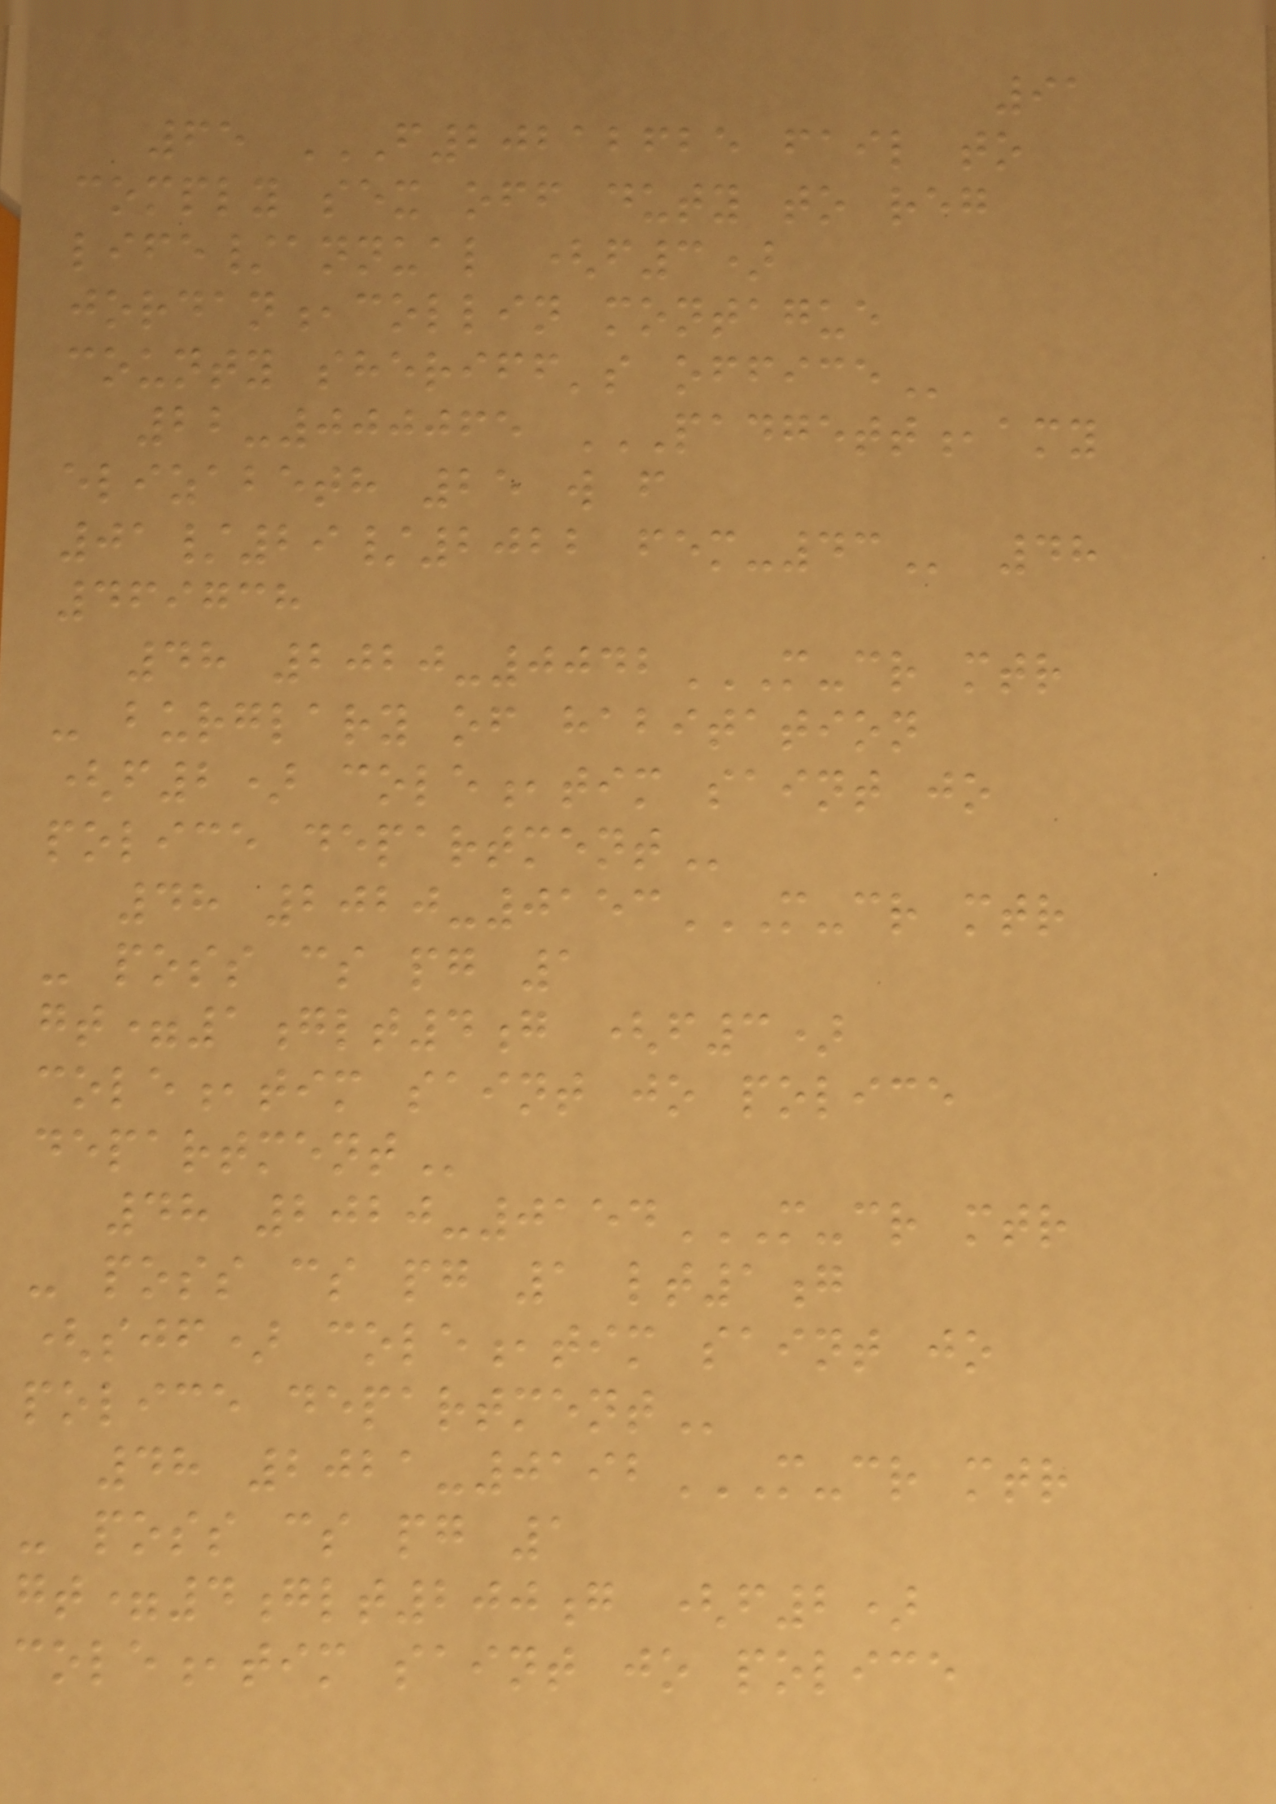91
65 F20212625 FAIL TO
COMPLY SEX OFF DUTY TO REG
LIFE/ANNUAL (F3)
JORDAN,COLLIN MONTAGUE
COUNTY SHERIFF'S OFFICE
22-000065 PADGETT,AMY
ELIZABETH 25 W F
01/29/2022 FEM-43 48
469738
48 2020-0042M-CR MTR
- BURGLARY OF HABITATION
(F2) COLE,TIM SAINT JO
POLICE DEPARTMENT
48 2020-0153M-CR MTR
- POSS CS PG 1
GT=1GLT4G (F3)
COLE,TIM SAINT JO POLICE
DEPARTMENT
48 2020-0154M-CR MTR
- POSS CS PG 1 LT1G
(SJF) COLE,TIM SAINT JO
POLICE DEPARTMENT
48 2021-0192M-CR MTR
- POSS CS PG 1
GT=4GLT200G (F2)
COLE,TIM SAINT JO POLICE
